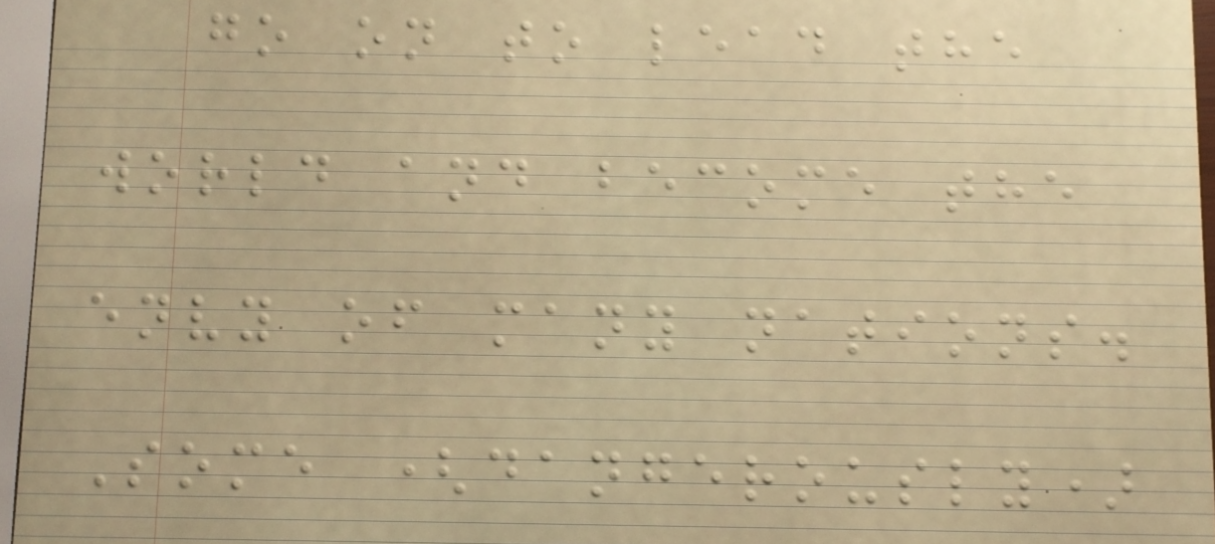go on to lead the
world and become the
envy of many nations.
Some (dangerously)
